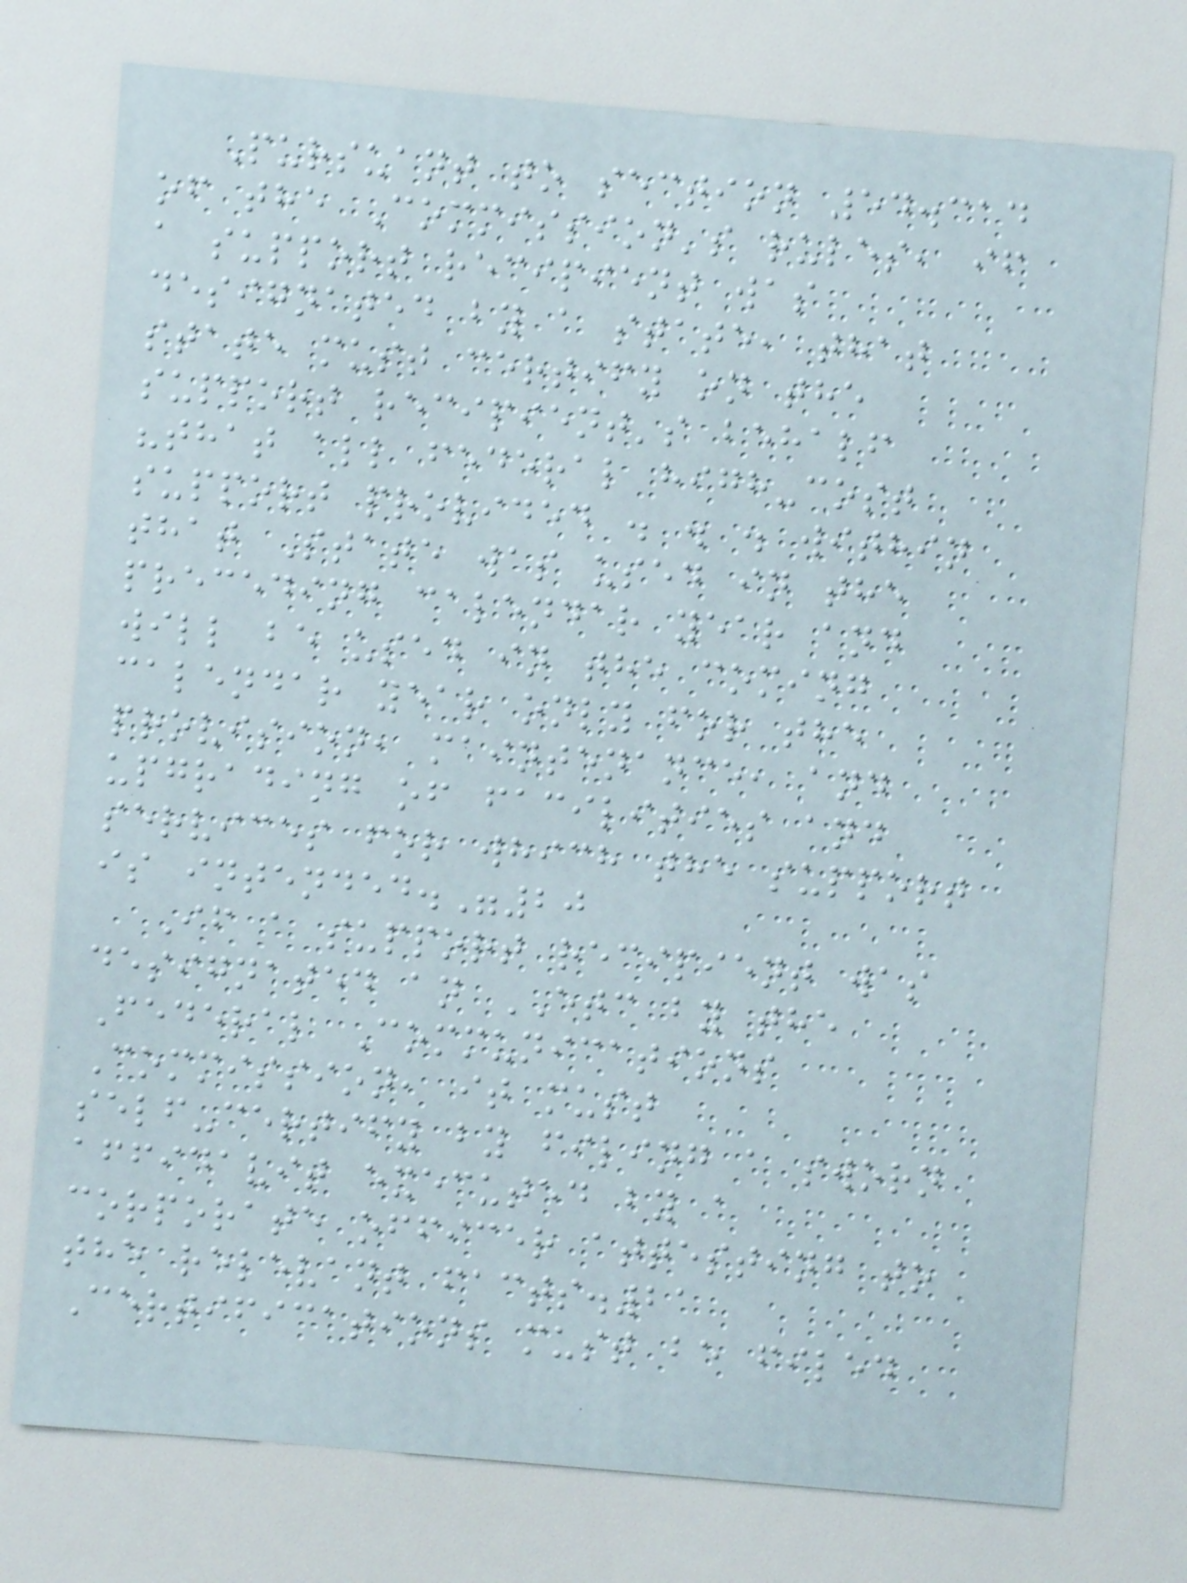Pursuant to section 54.314
of the Commission's rules, if
a support recipient was
designated by a state, that
state must certify on the
support recipient's behalf
"that all federal high-cost
support provided . . . within
that State was used in the
preceding calendar year and
will be used in the coming
calendar year only for the
provision, maintenance, and
upgrading of facilities and
services for which the support
is intended."20
If a support recipient was
designated an ETC by the
Federal Communications
Commission, it must
self-certify by filing a sworn
affidavit executed by a
corporate officer attesting to
the relevant facts.21
Certifications must be filed
